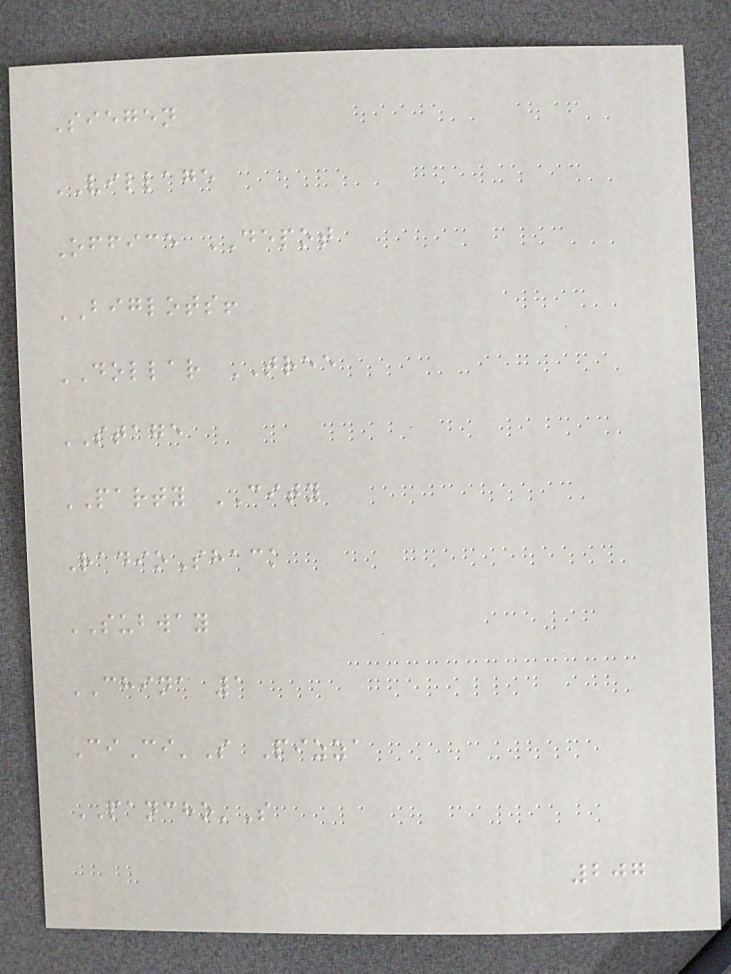Siegen
VILLAGE
Office DEPOT
BIGLOTS!
DOLLAR TREE
STAGE
PARTY CITY
RadioShack
SUBWAY
CHINA 1
CiCi'S Pizza
PANCHO'S
207
